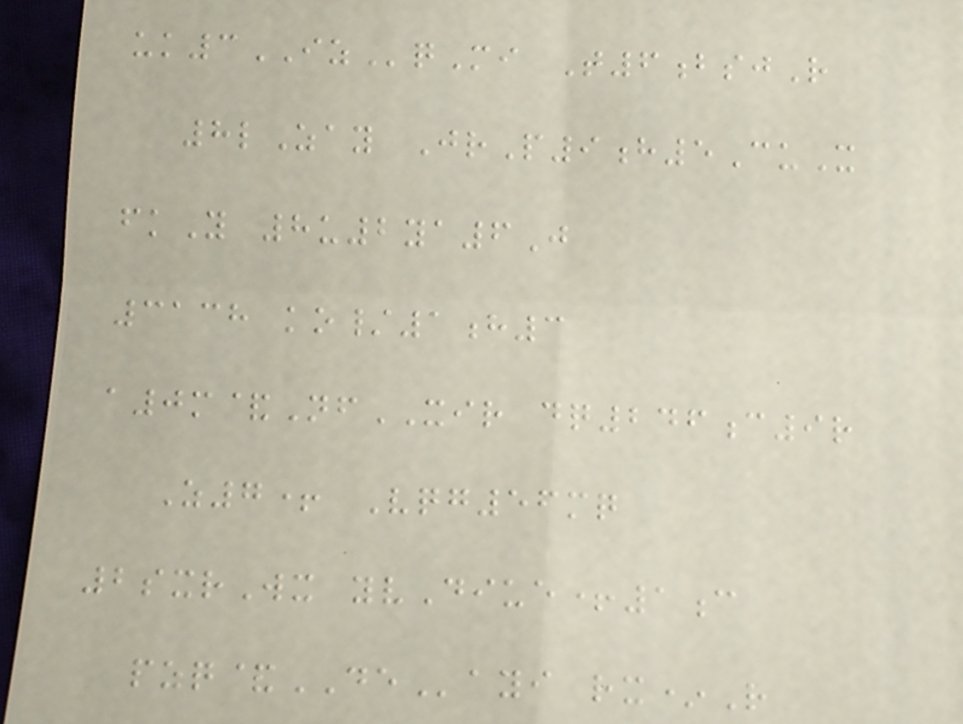uk3IZqMi T6bsjR
8lZay JrP9h5CuX
fkY 8u2ya6J
3138 ko/1h3
a0m&NfXIR dq246c9r
Z7+ Vqg56mq
2sxrWx yvDiue+1c
pzq&DEayi rx*R
